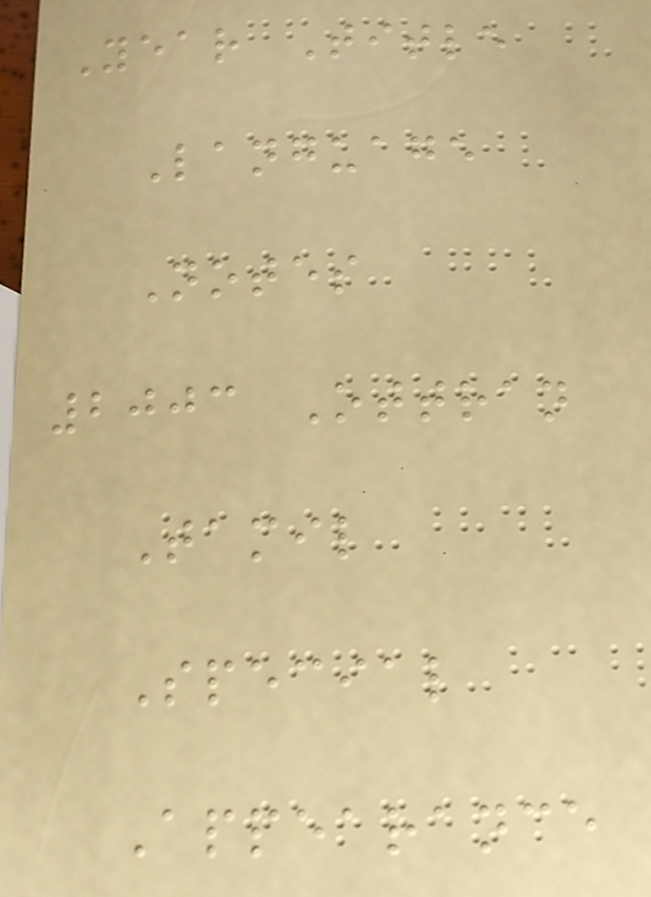Year Title
Language
Notes
2003 Ottran
Tamil
Special
Appearance
